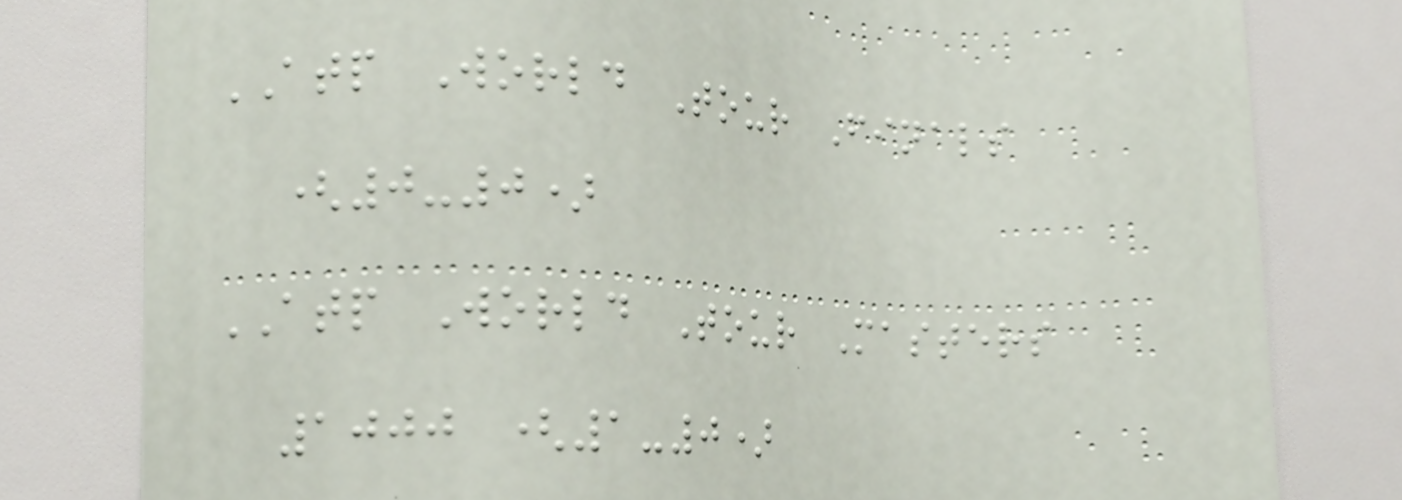ATP World Tour Finals
(0-0)
ATP World Tour Masters
1000 (1-0)
